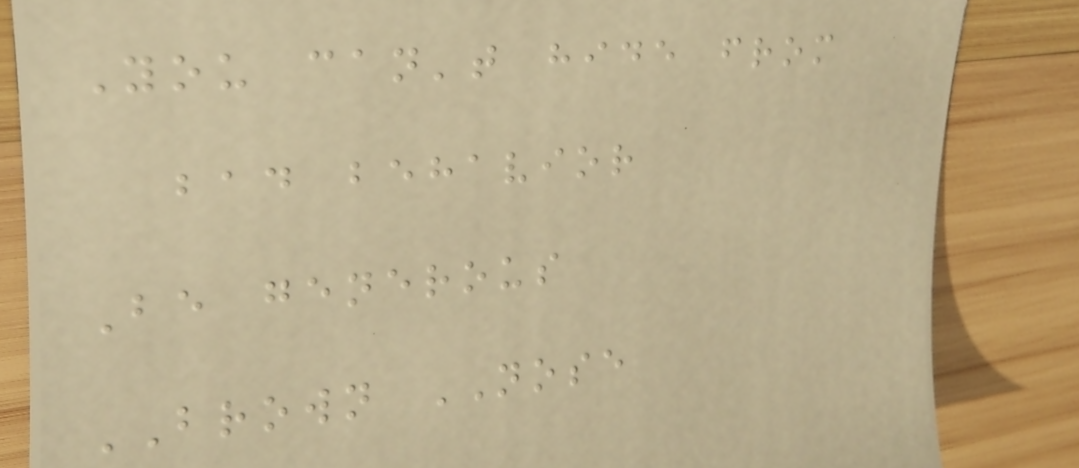You can't hide from
bad behavior
Be generous
BROWN NOSE
